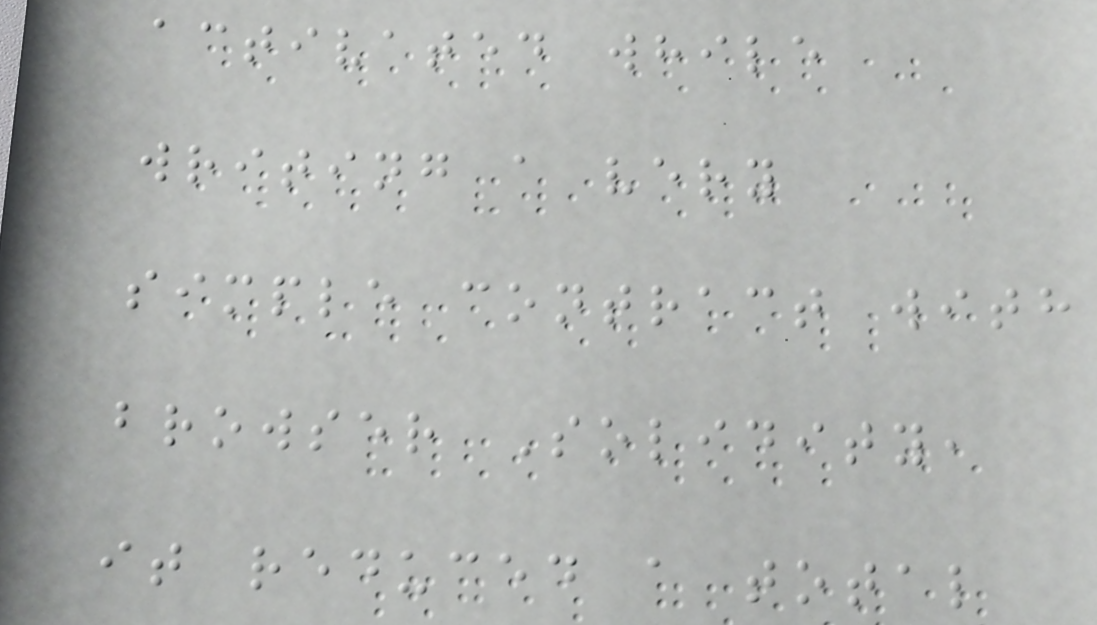activated while
writing a very
simple contract with
browser Solidity,
it reduced a total
